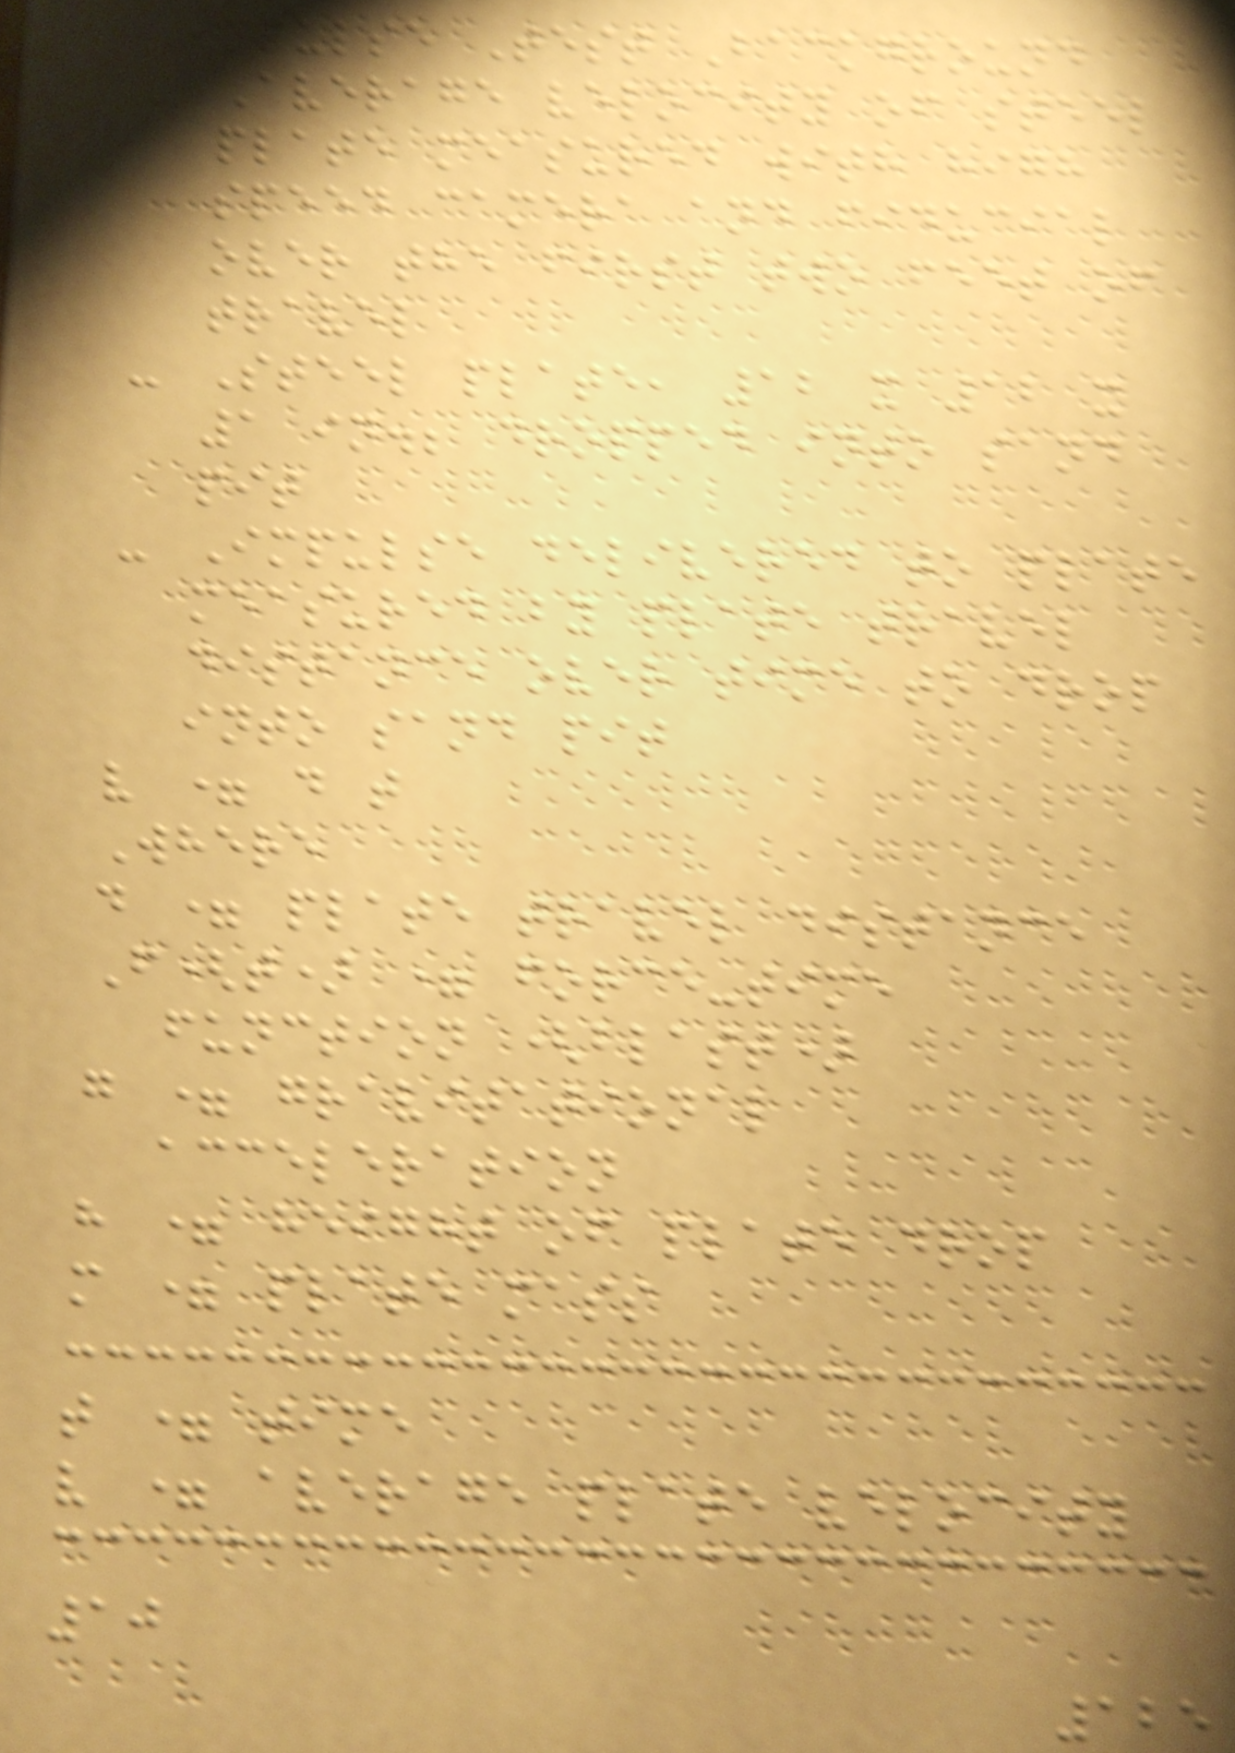Impulse Test Background
- Average velocity of steel
plate measured with high
speed camera and fiducial
over the first two feet of
travel
- Steel plate, 12 x 12 x
1 in.; dropped into sand
pit
- Impulse delivered to plate
measured by plate travel
distance over time to drop
into sand pit
v = d t
Where
d = plate travel distance
F(t) = force-time
function (blast)
g = gravitational
acceleration
h = height of plate drop
m = plate mass
t = time
v = average plate velocity
10
125
